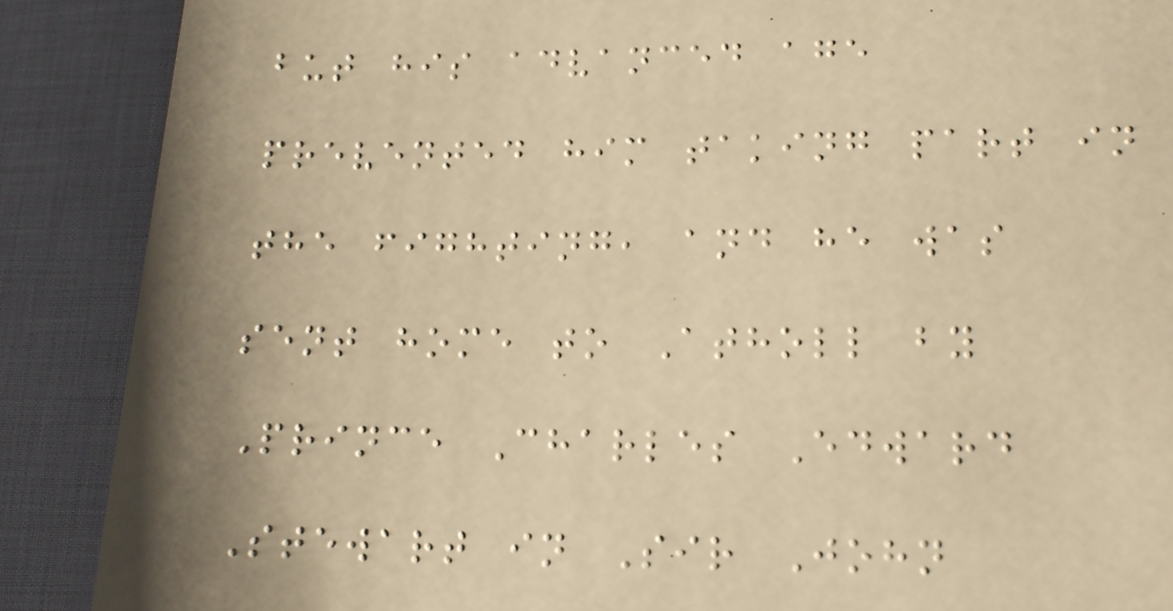but his advanced age
prevented him taking part in
the fighting, and he was
sent home to Atholl by
Prince Charles Edward
Stewart in Sir John
